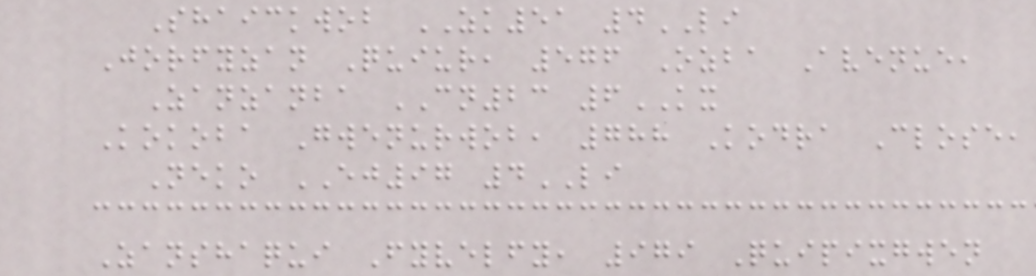Shaickwob ZK51 4LI
Jorfyzan Quiur, 576 Ozba Avenue,
Zanzanba CN23 6KX
Kokoba Gwenurwob, 788 Kodra Close,
Neko EJ97 4LI
Zanshaqui Fyvelfy, 979 Quipixgwen
